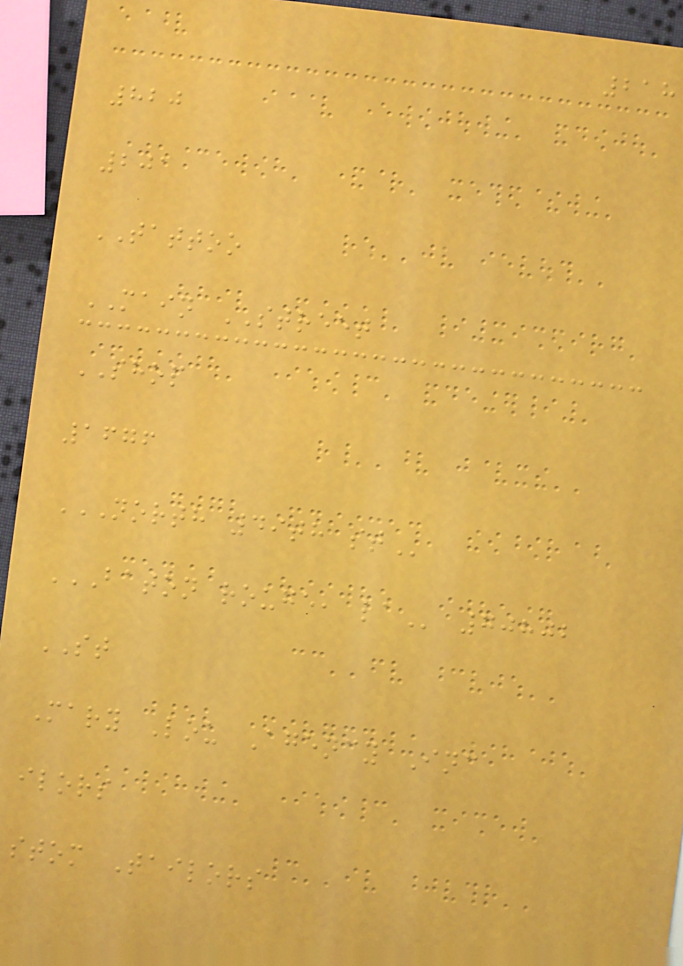218
820
201
TATTOO
MAIN STREET
SHOP
1676
NORTH 49TH ST
BATON ROUGE, LA 70802
ST
Mary Lou Agency Inc
ilors
stom Tailors
